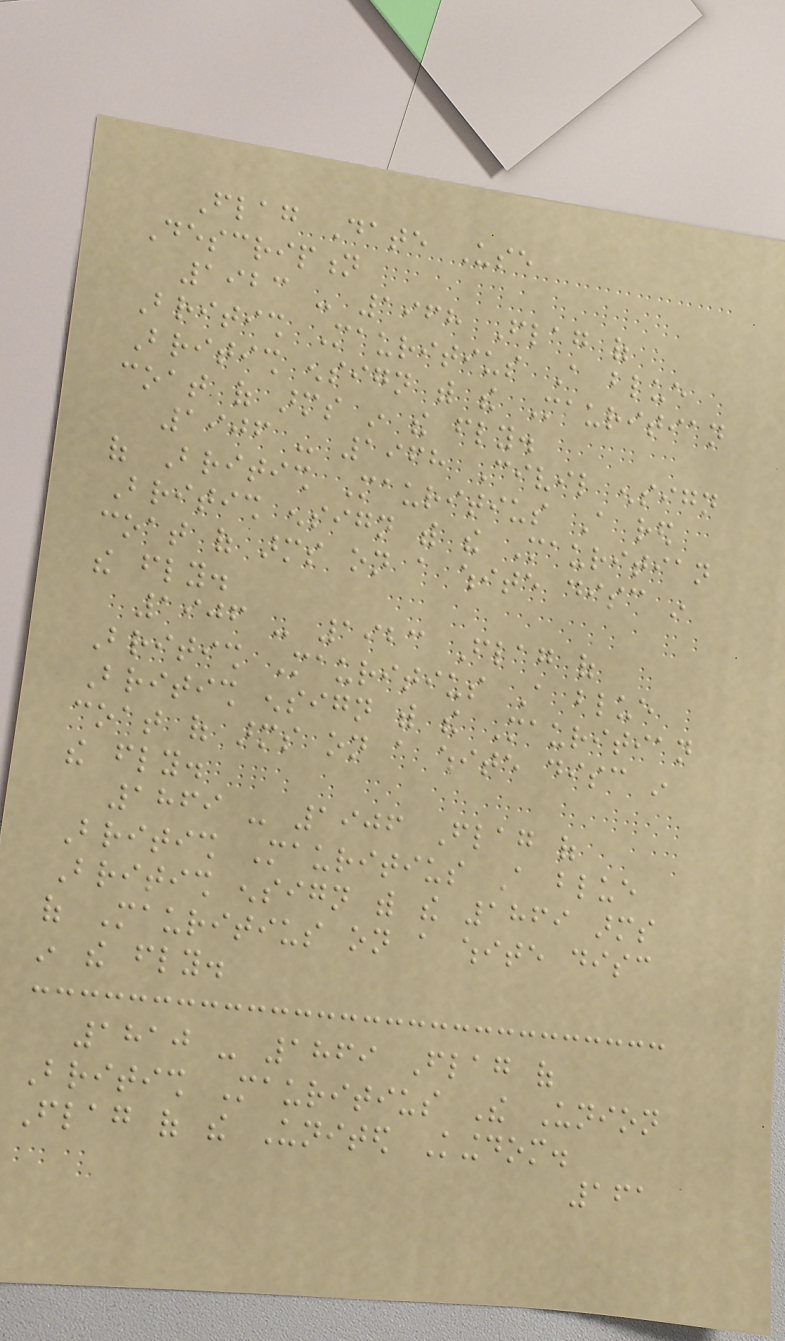Flag Date Use
Description
1923 - 1968 Flag of
British Mauritius A blue
British ensign with the Mauritian
coat of arms in the fly.
1906 - 1968 Civil ensign
of British Mauritius A red
British ensign with the Mauritian
coat of arms on a white disc in
the fly.
1906 - 1923 Flag of
British Mauritius A blue
British ensign with the Mauritian
coat of arms on a white disc in
the fly.
1869 - 1906 Flag of
British Mauritius A blue
British ensign with the 1869 arms
of Mauritius on a white disc
in the fly.
1810 - 1869 Flag of
British Mauritius The Union
Flag of the United Kingdom.
161
